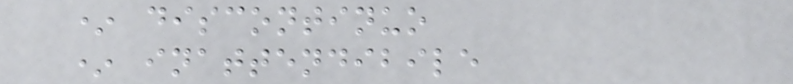* discontinuo
* inattendibile
